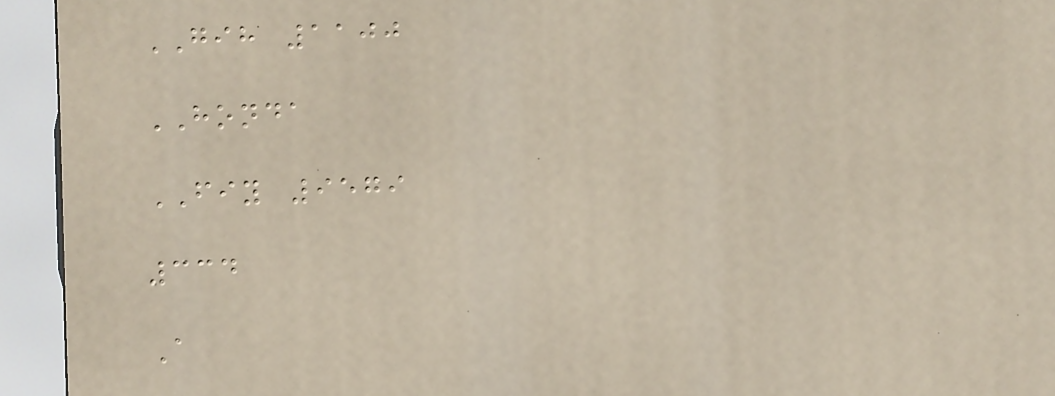GIH 1100
HONDA
FIY 9579
334
A
